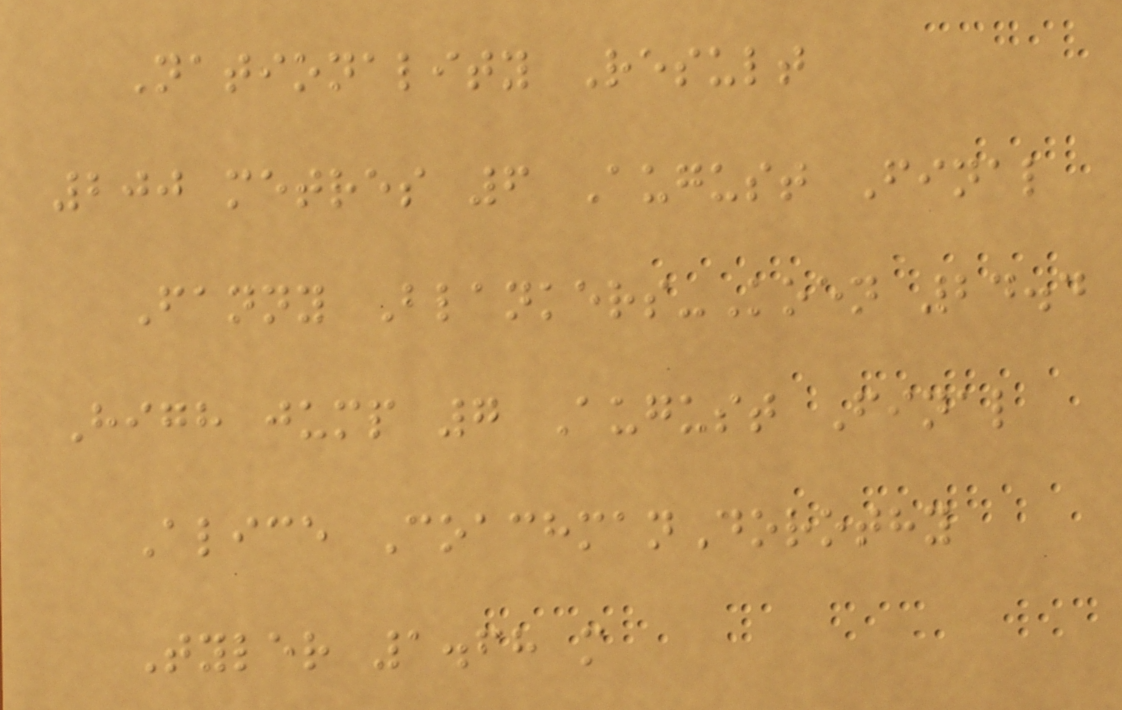Nationality Result
200 metres 6 August Final
Fanny Blankers-Koen 24.4
High jump 7 August Final
Alice CoachmanDorothy
Tyler 1.68 m
